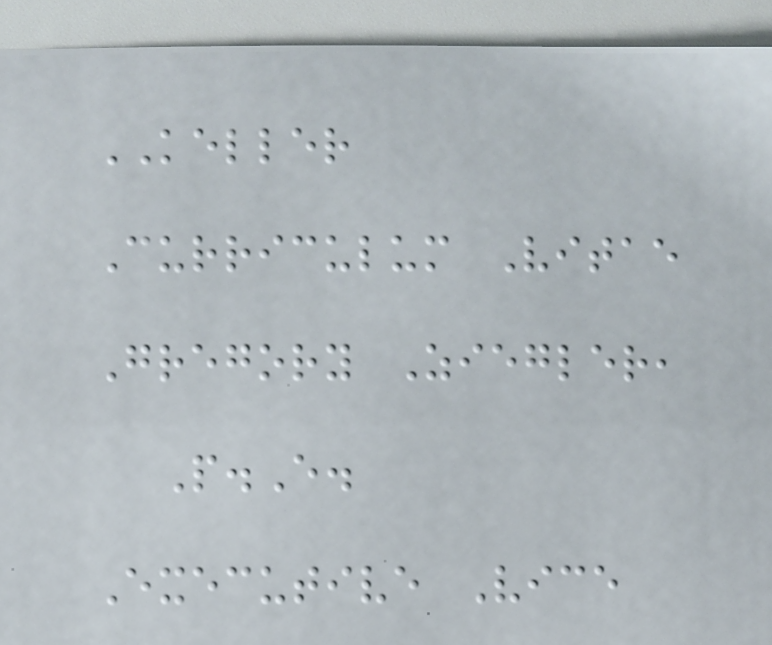KELLER
Curriculum Vitae
Gregory Ziegler,
P.E.
Executive Vice
